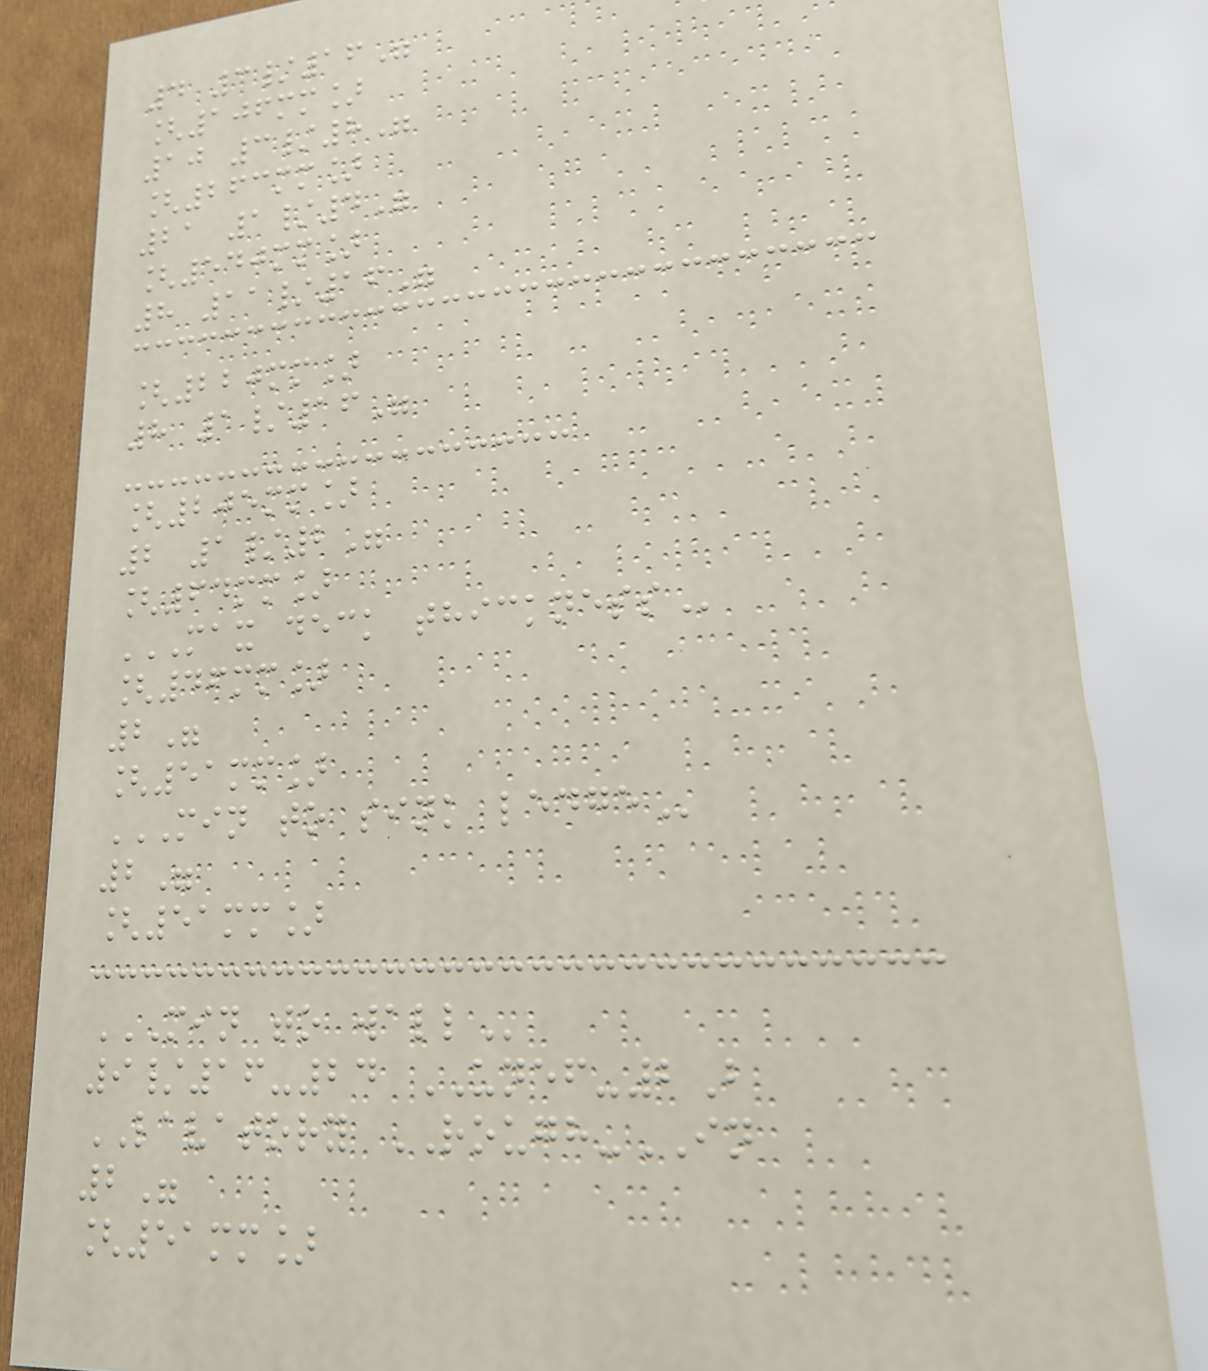4 3/16"
[106mm]
10 3/8"
[263mm]
21 1/4"
[540mm]
8 11/16"
[220mm]
8 1/16"
[205mm]
2 1/2"
[64mm]
MAX DECK THICKNESS
[46mm]
2"
[51mm]
MIN TO SINK LEDGE
2"
[51mm]
MIN TO WALL
9/16-24 UNEF-2B
LAVATORY ROUGH-IN
2"
[51mm]
